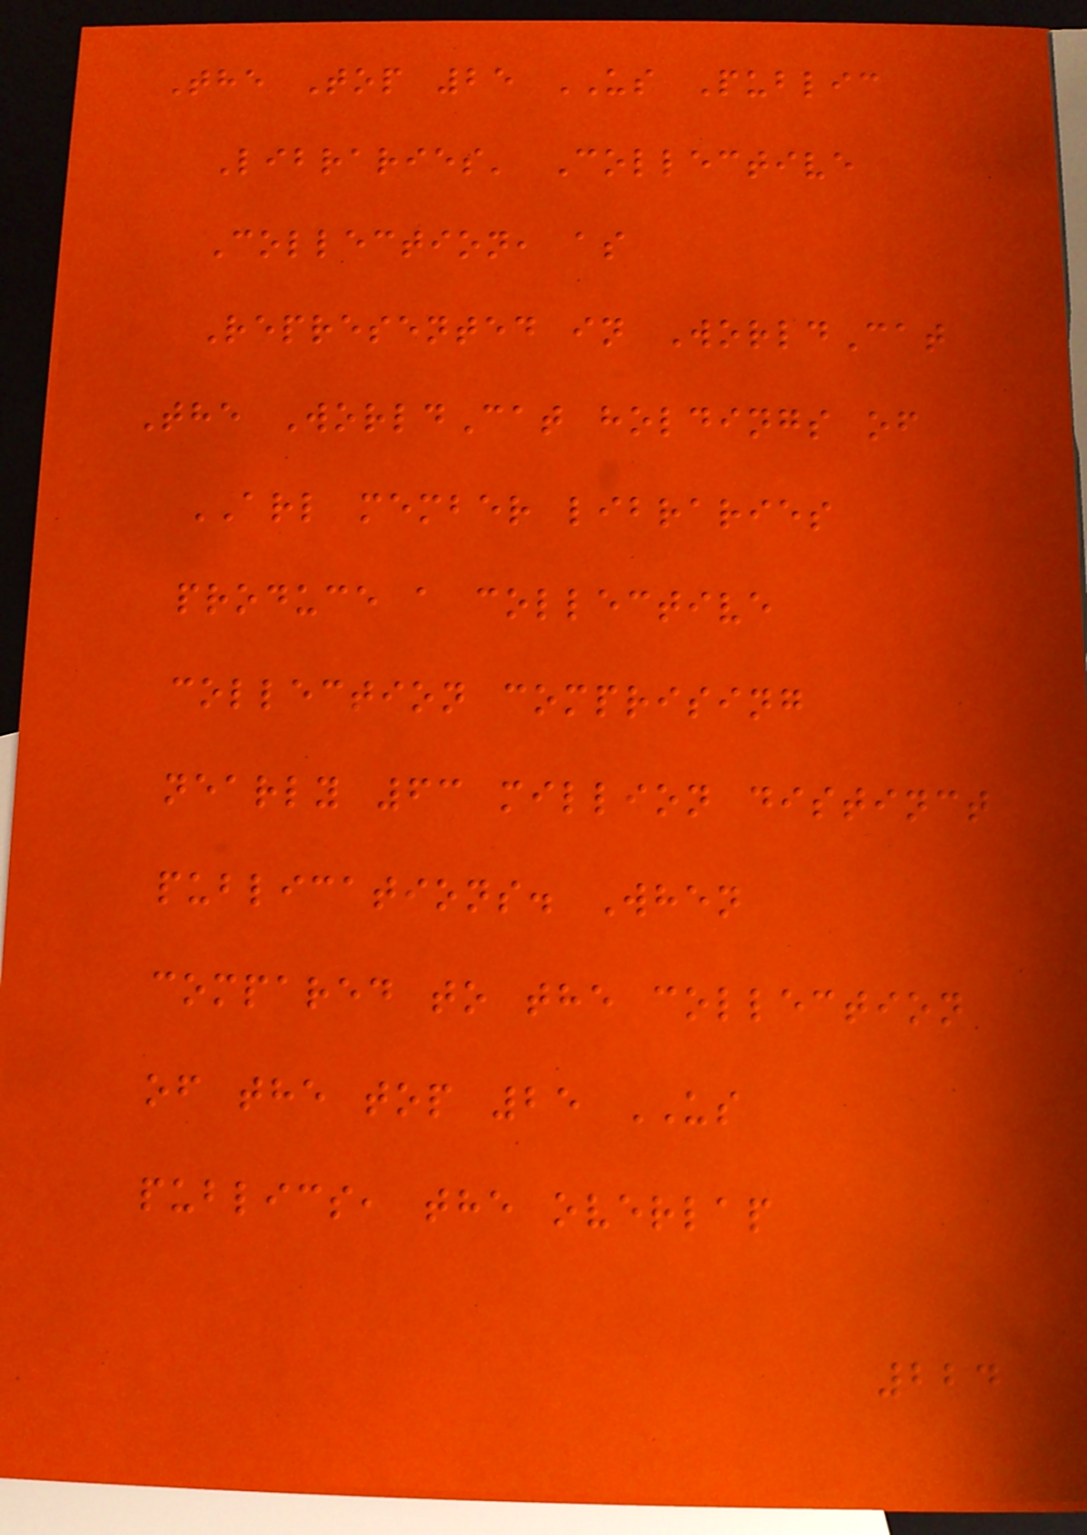The Top 25 US Public
Libraries' Collective
Collection, as
Represented in WorldCat
The WorldCat holdings of
ARL member libraries
produce a collective
collection comprising
nearly 63 million distinct
publications. When
compared to the collection
of the top 25 US
publics, the overlap
224
